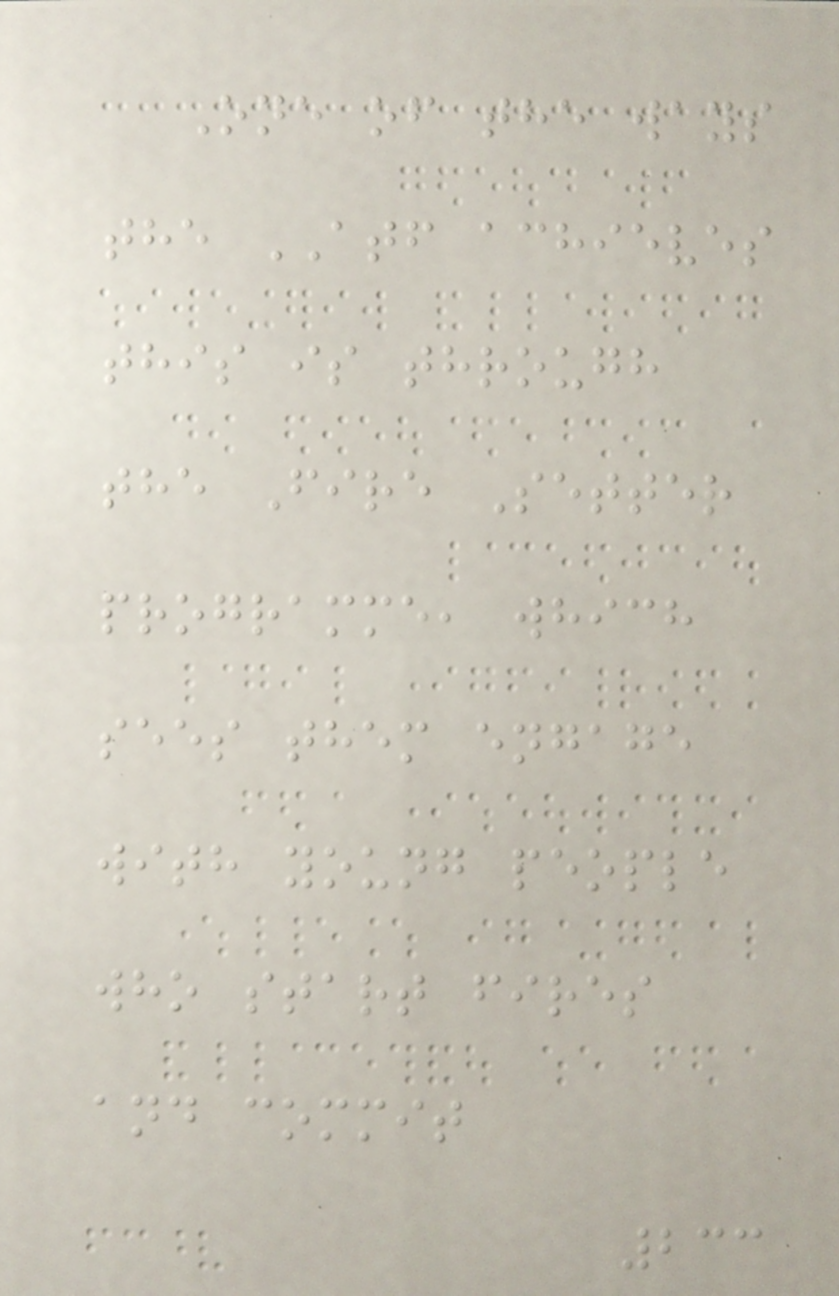One of the ways
the ATF achieves
this is through
the Fire Setter
programme, which
sees them engage
with young people
who start fires
and commit
233
